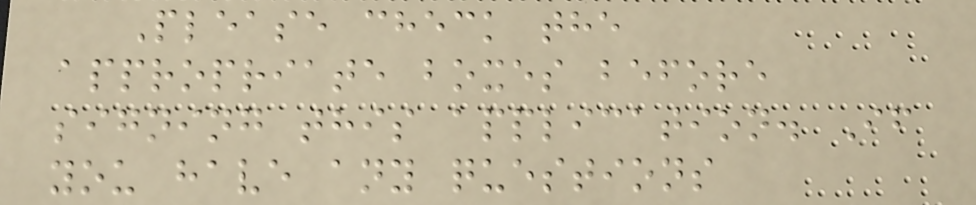Please check the
appropriate boxes before
signing this application. If
you have any questions
